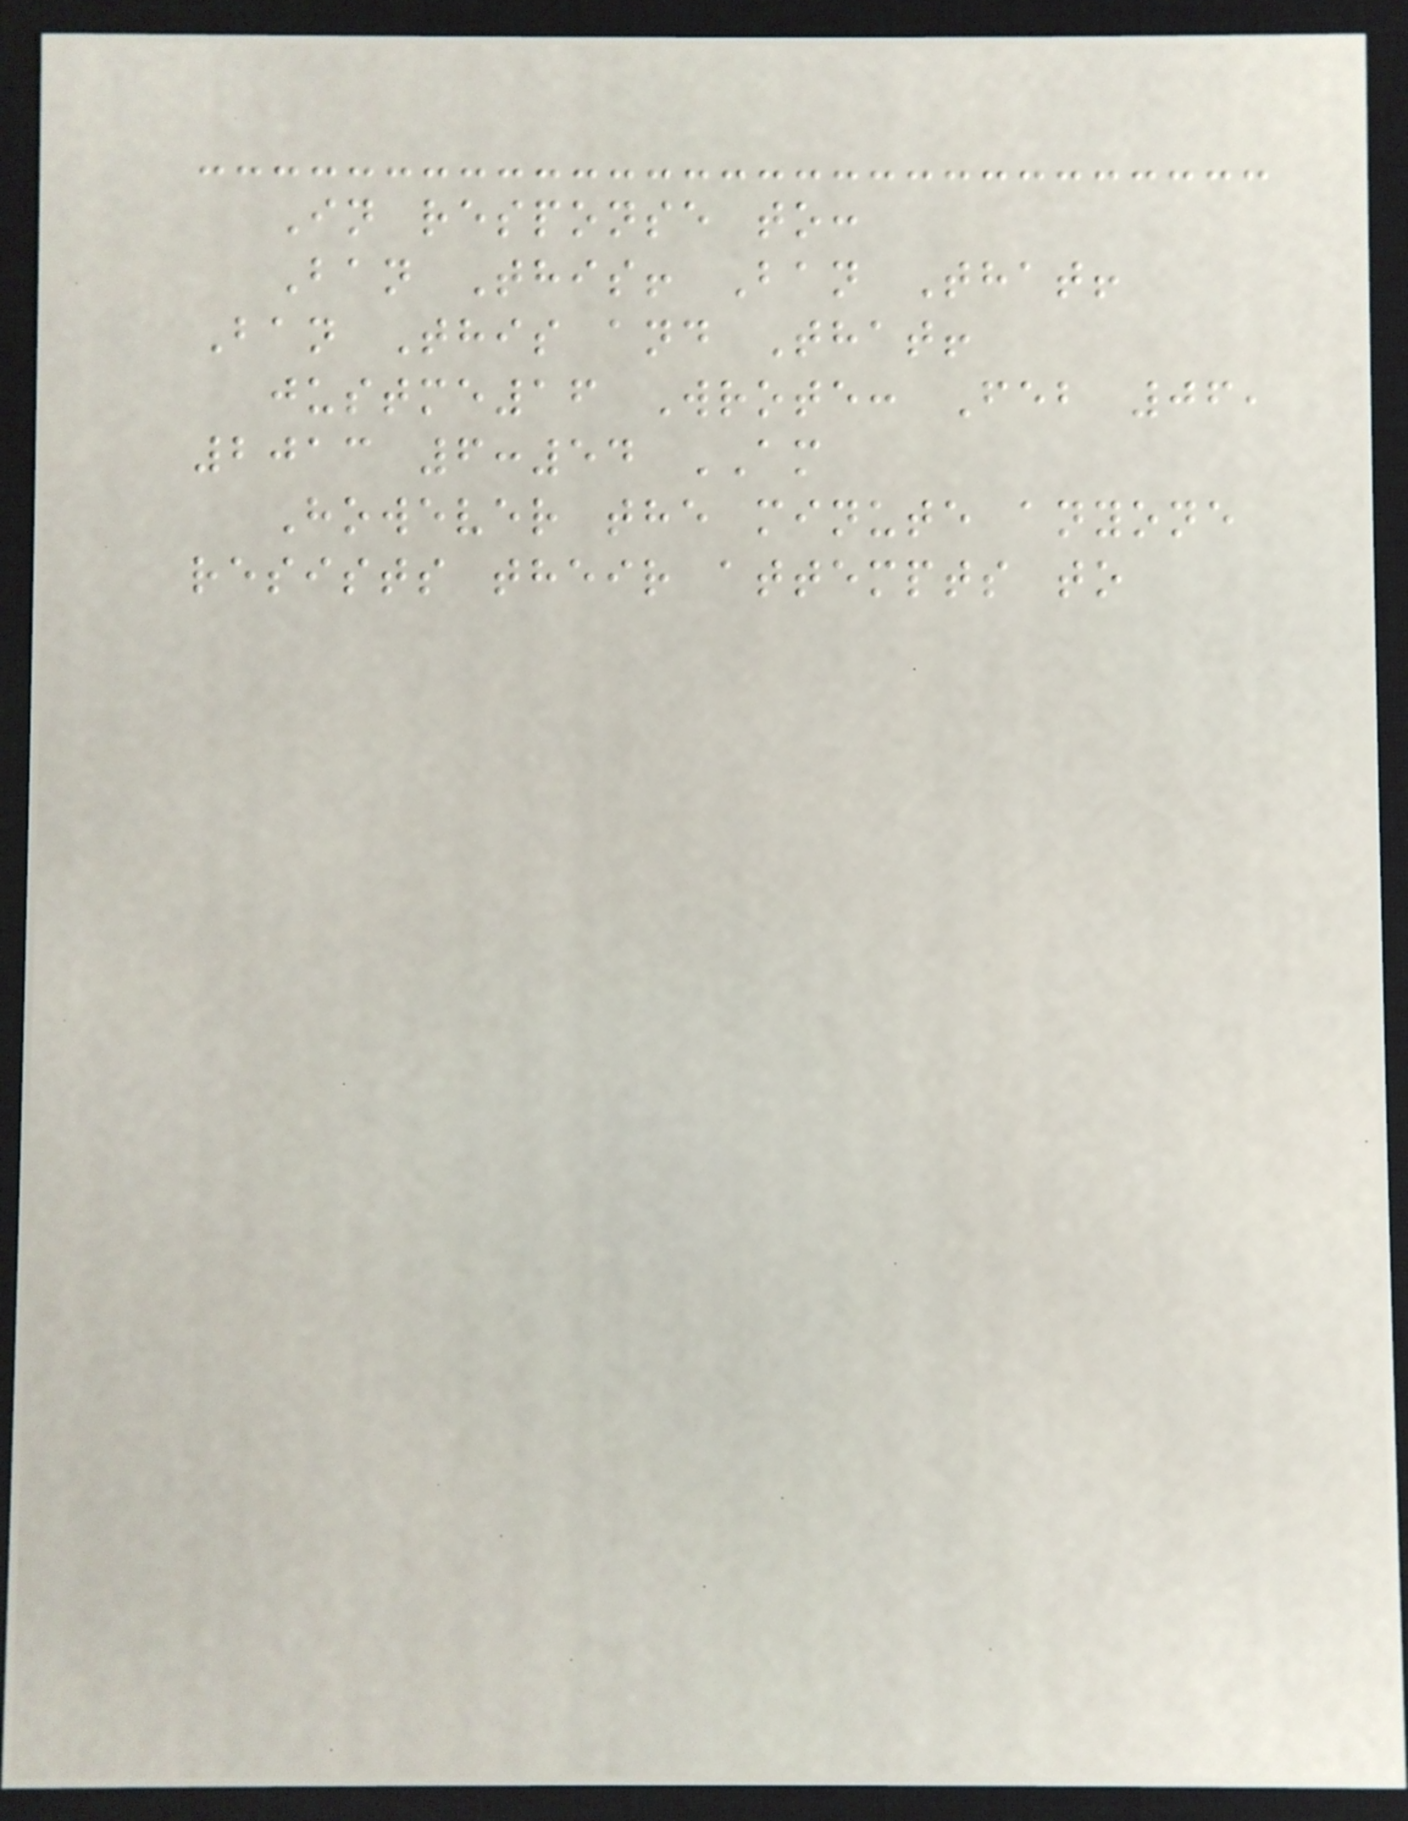In response to:
Ban This! Ban That!
Ban This and That!
justme16 Wrote: Feb 06,
2013 6:54 AM
However the minute anyone
resists their attempts to
